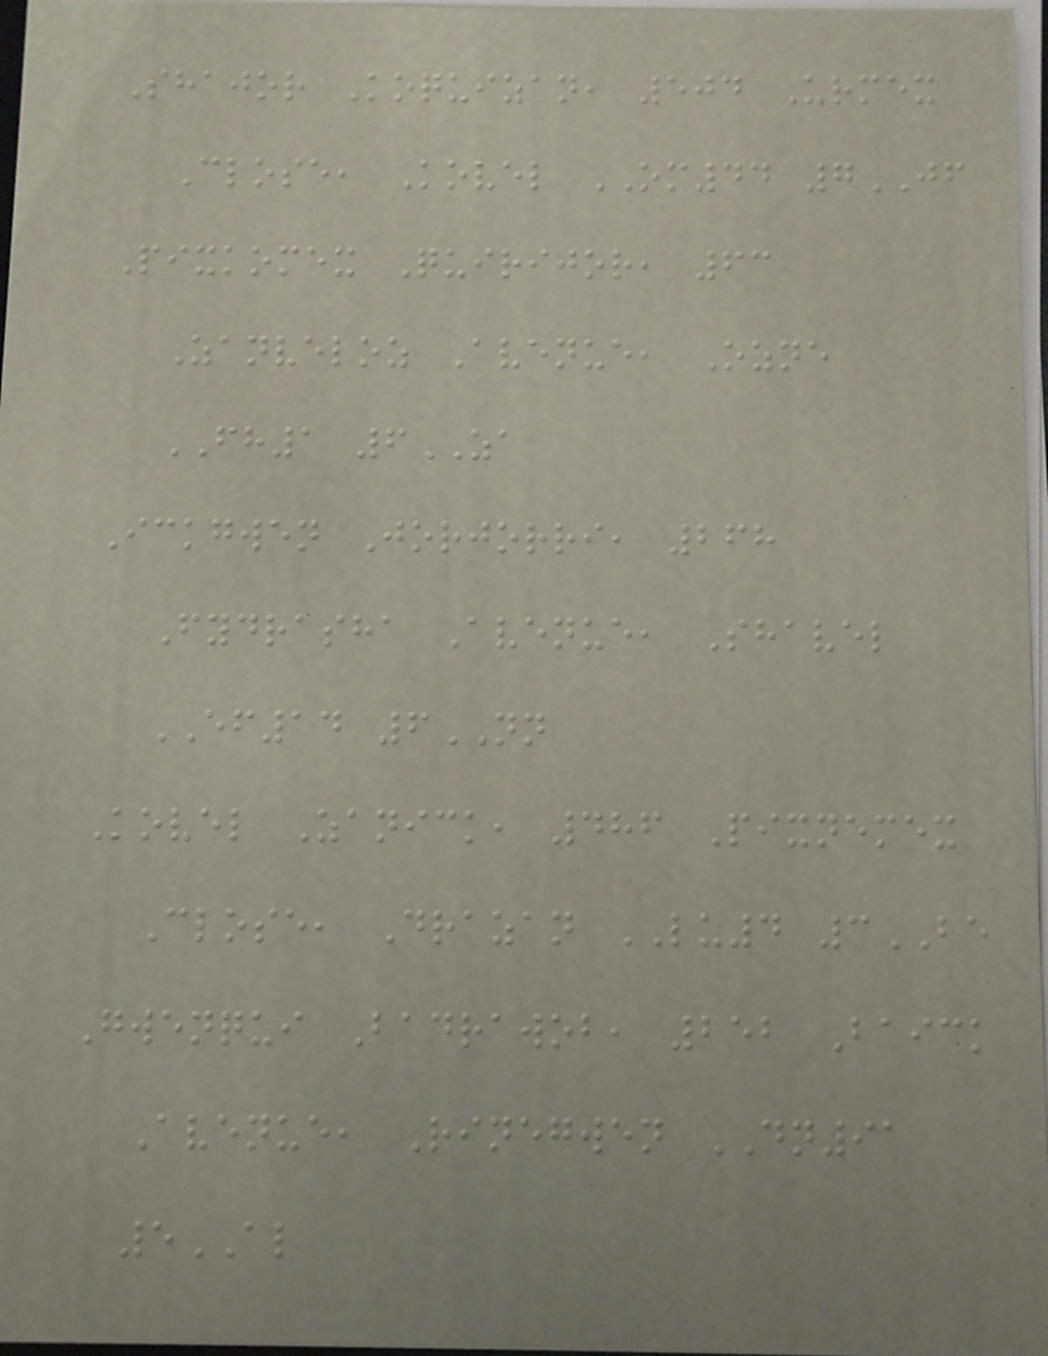Shajor Koquizan, 504 Urmex
Close, Kovel OM44 7JF
Pixkomex Quirijor, 63
Zanveloz Avenue, Ozne
FH1 6ZA
Ickgwen Jorjorri, 268
Fydrasha Avenue, Shavel
EF14 6NN
Kovel Zanick, 486 Pixnemex
Close, Drazan LU4 3BE
Gwenqui Badrawob, 252 Baick
Avenue, Rinegwen DN91
5AL
